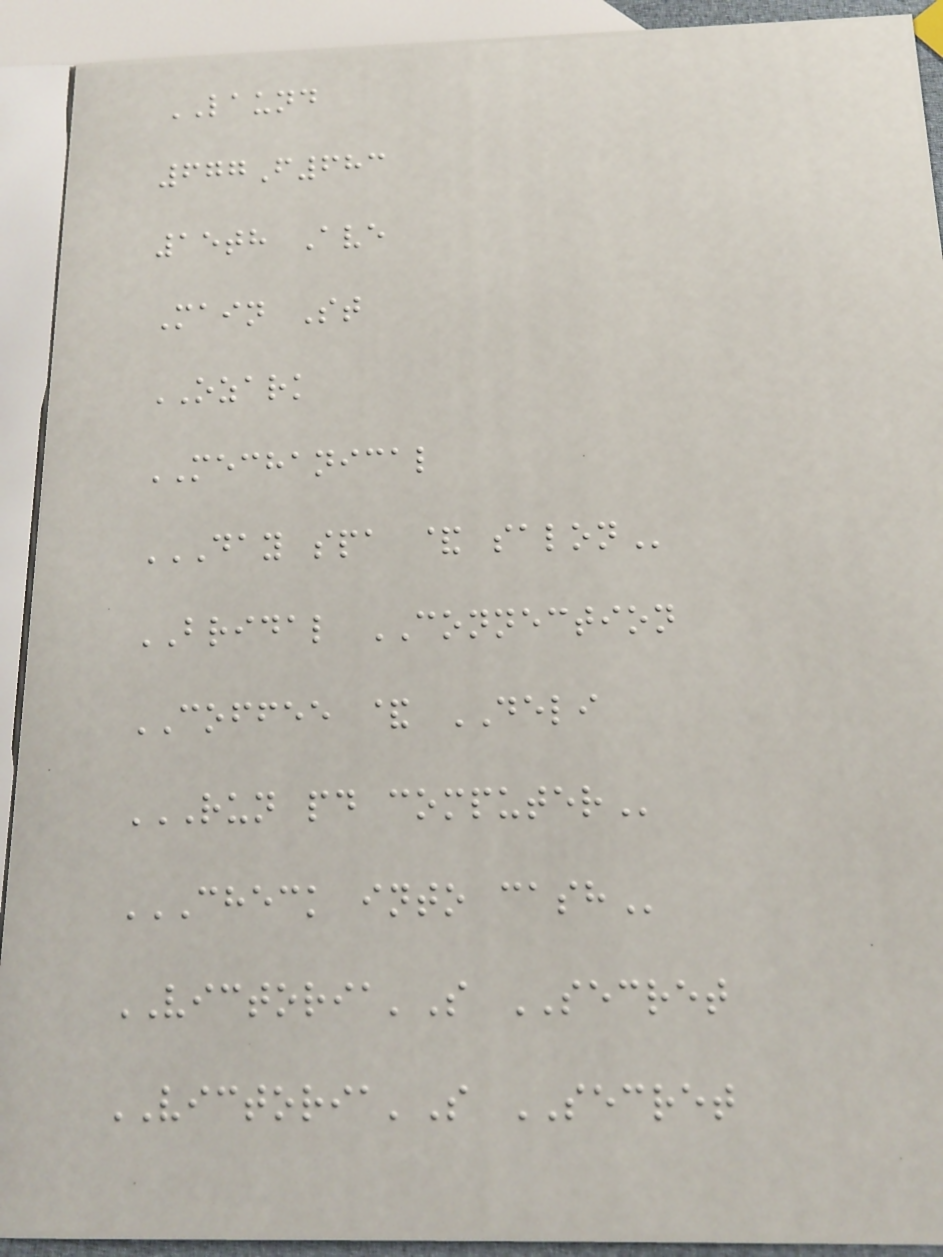LAUND
677F683
15th Ave
Main St
OZARK
MECHANICAL
DAY SPA & SALON
BRIDAL CONNECTION
COFFEE & DELI
RUN PD COMPUTER
CHECK INTO CASH
VICTORIA'S SECRET
VICTORIA'S SECRET
